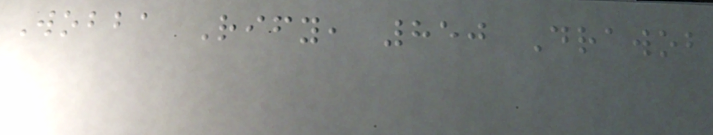Wobba Rify, 850 Drawob
